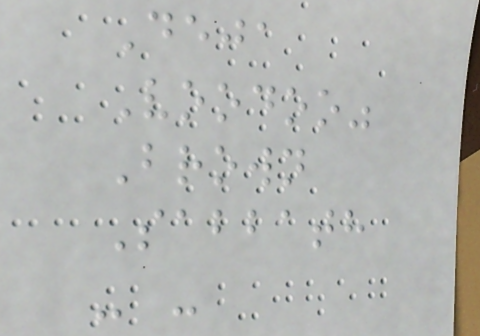Deja
Voodoo"
Brown
Sabbath
- -
